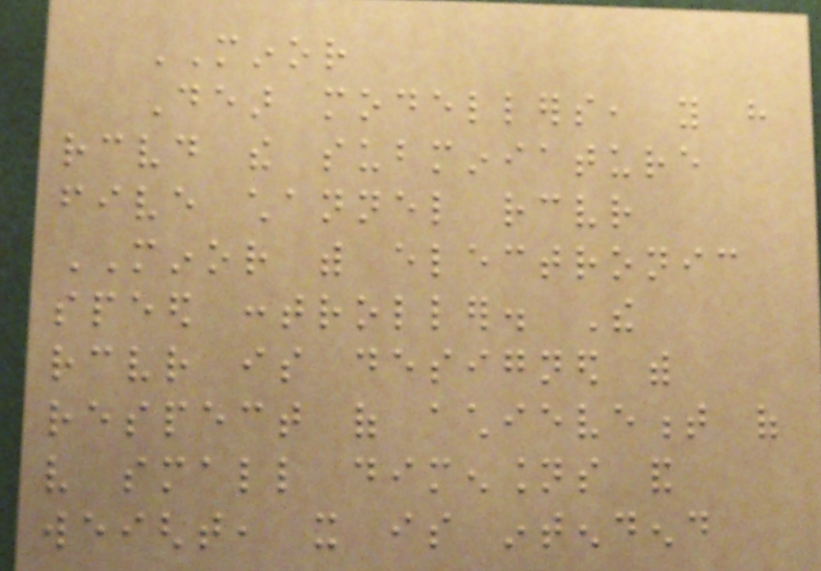MINOR
Dear modellers, you have
received the subminiature
five channel receiver
MINOR with electronic
speed controller. The
receiver is designed with
respect of achievement of
very small dimensions and
weight, it is intendend
